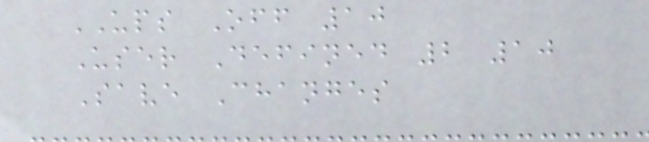UPS Off 10
User Defined 2 10
Save Changes
